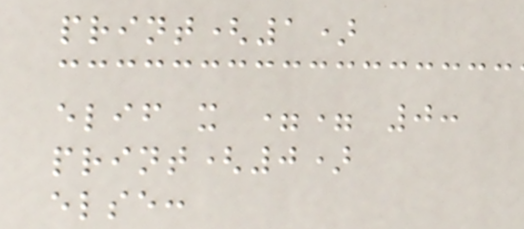print(1)
elif x == 0:
print(0)
else:
